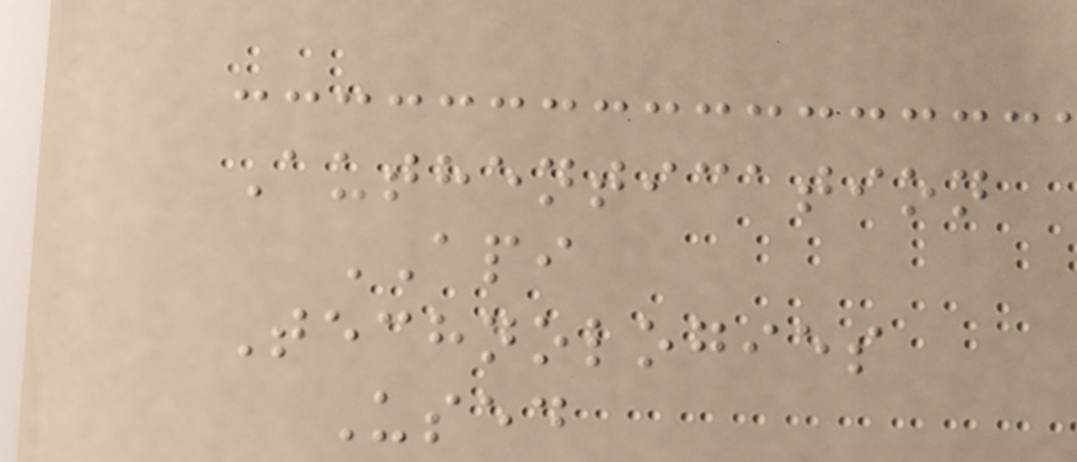Authentication
API
Technologies
Used
